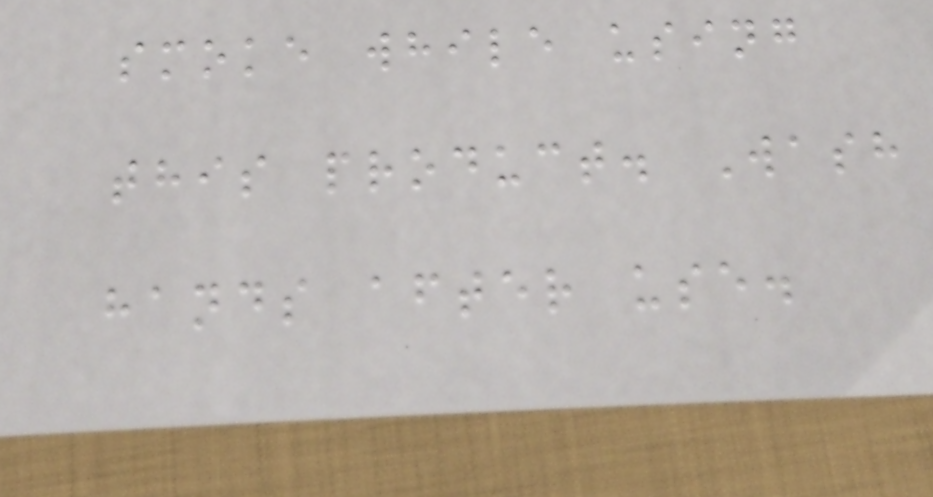smoke while using
this product. Wash
hands after use.
